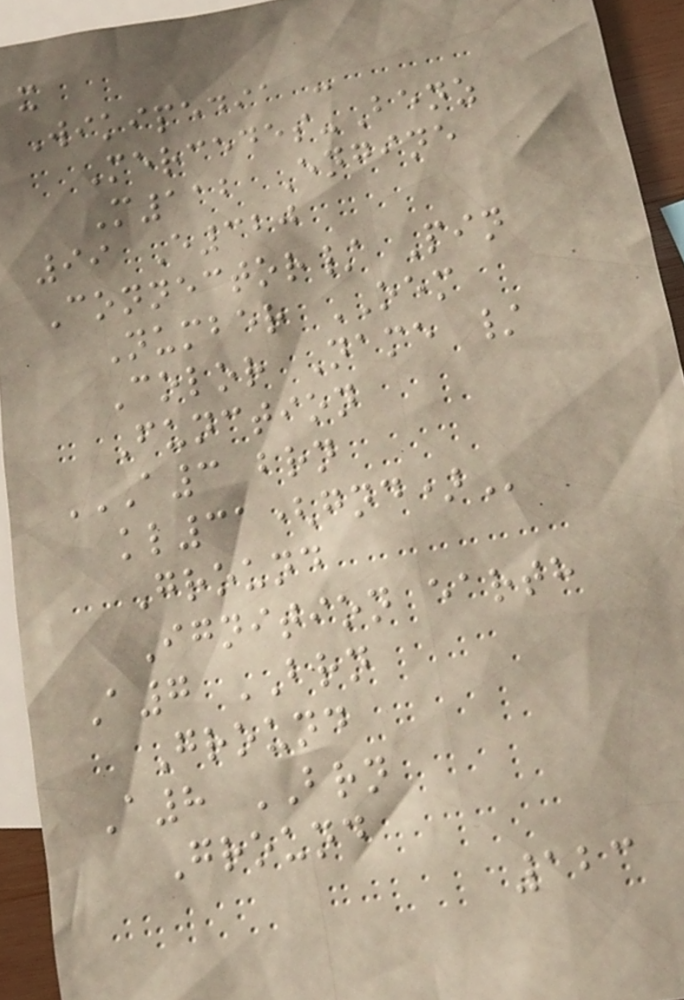x
Wikipedia -
Mercedes-Benz
M112 Engine
99 E320
Connector/ Pin
Number OEM
Color Name /
Function
A3 BRN
KL31(GND)
Ground
Ignition earth
A7 BRN
Ground
A8 BRN
Ground
123
